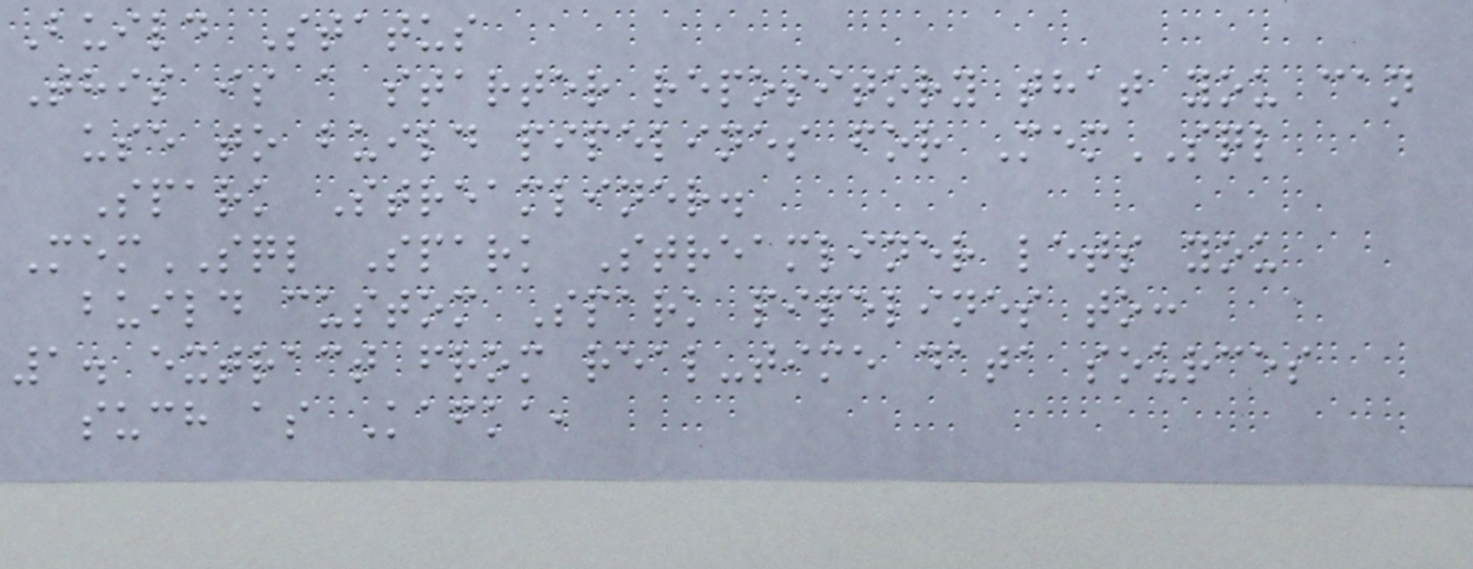Build Status
This is a starter repository that you can
use to build pipelines for MemSQL
Spark Streamliner.
MemSQL Spark Streamliner lets you
build custom Spark pipelines to:
1. extract from real-time data sources
such as Kafka,
